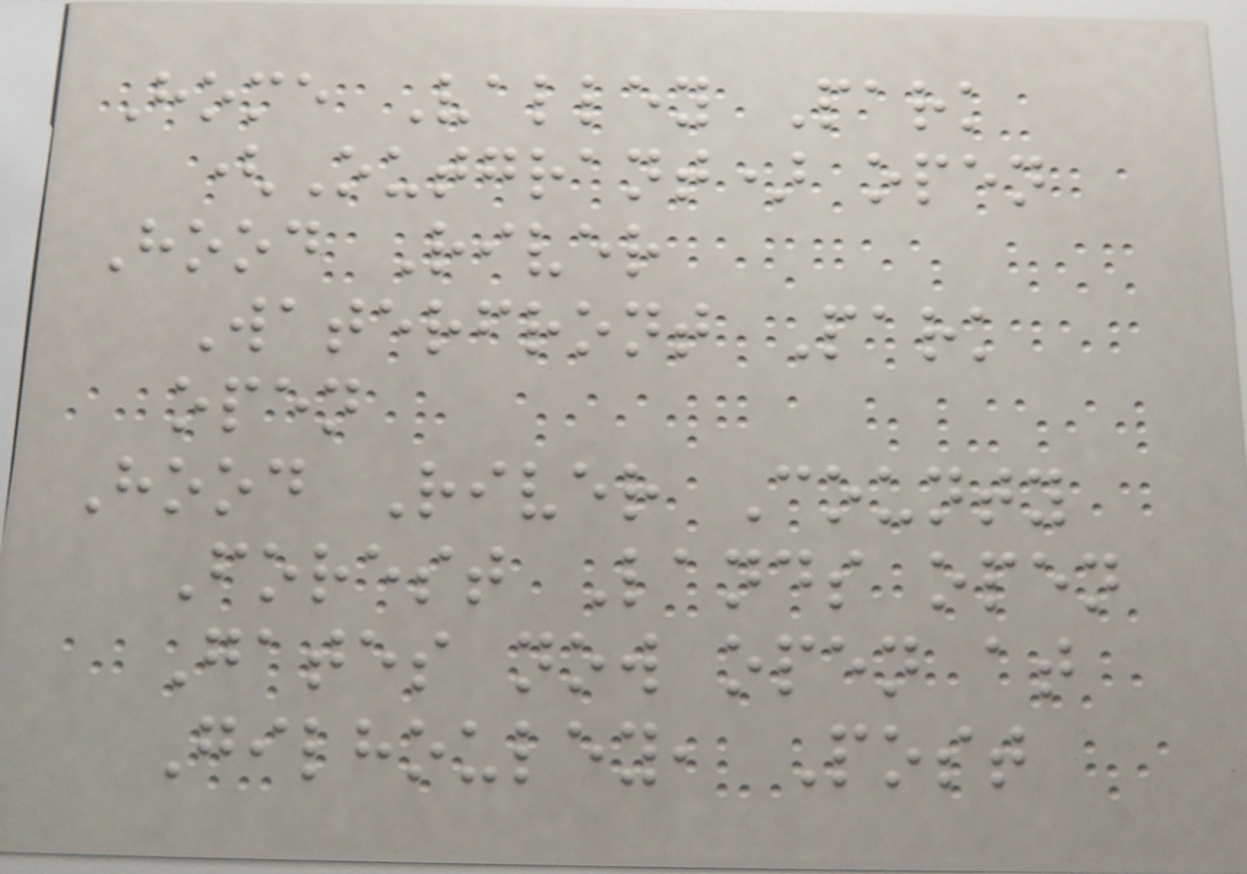Home Valley Park
(Outgrant) open
Hood River
Waterfront Park
open
Hood River County
Forest Lands open
Gates now open at
Gilhouley, Post
